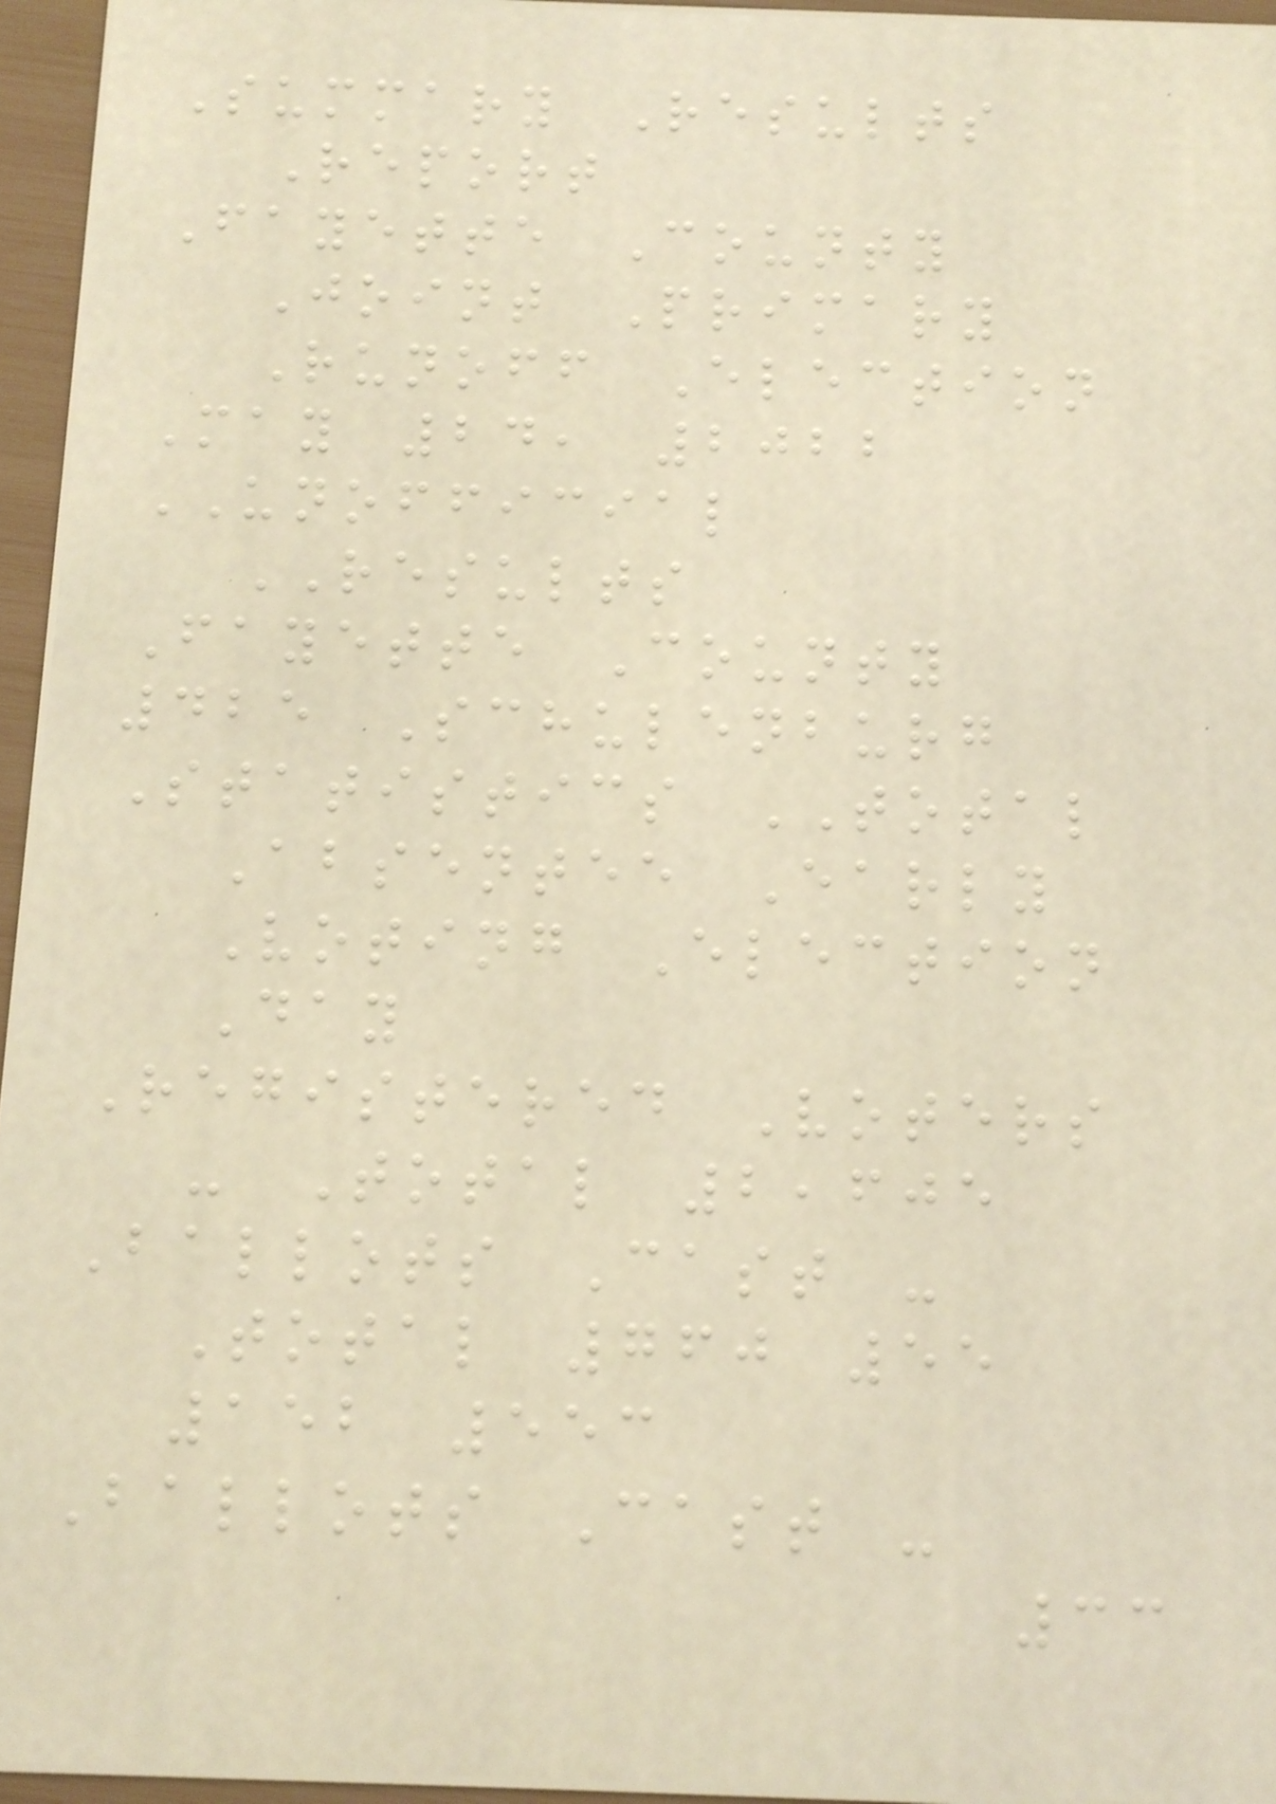Summary Results
Report
Fayette County
Joint Primary
Runoff Election
May 24, 2022
UNOFFICIAL
RESULTS
Fayette County
425 Schulenburg
Statistics TOTAL
Absentee Early
Voting Election
Day
Registered Voters
- Total 2,605
Ballots Cast -
Total 760 55
152 553
Ballots Cast -
33
